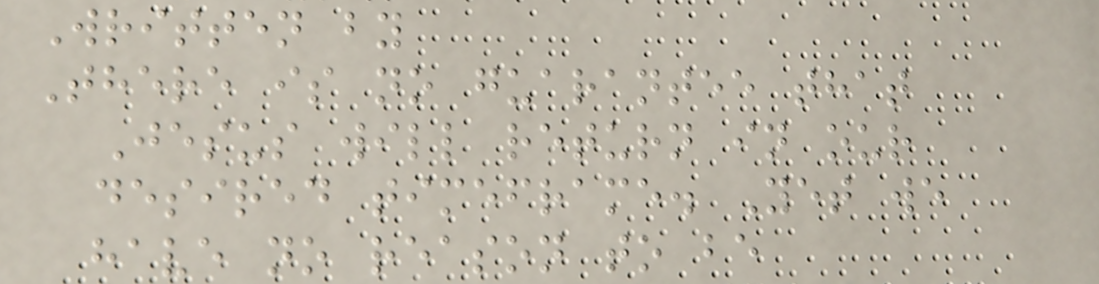Written by
There is no guarantee that
Jesus will return in our
desired timeframe. Yet we
have no reason to be
